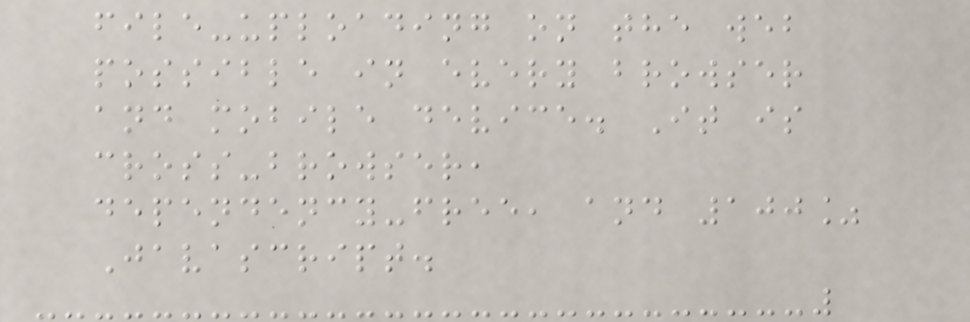file-uploading on the web
possible in every browser
and mobile device. It is
cross-browser,
dependency-free, and 100%
Javascript.
